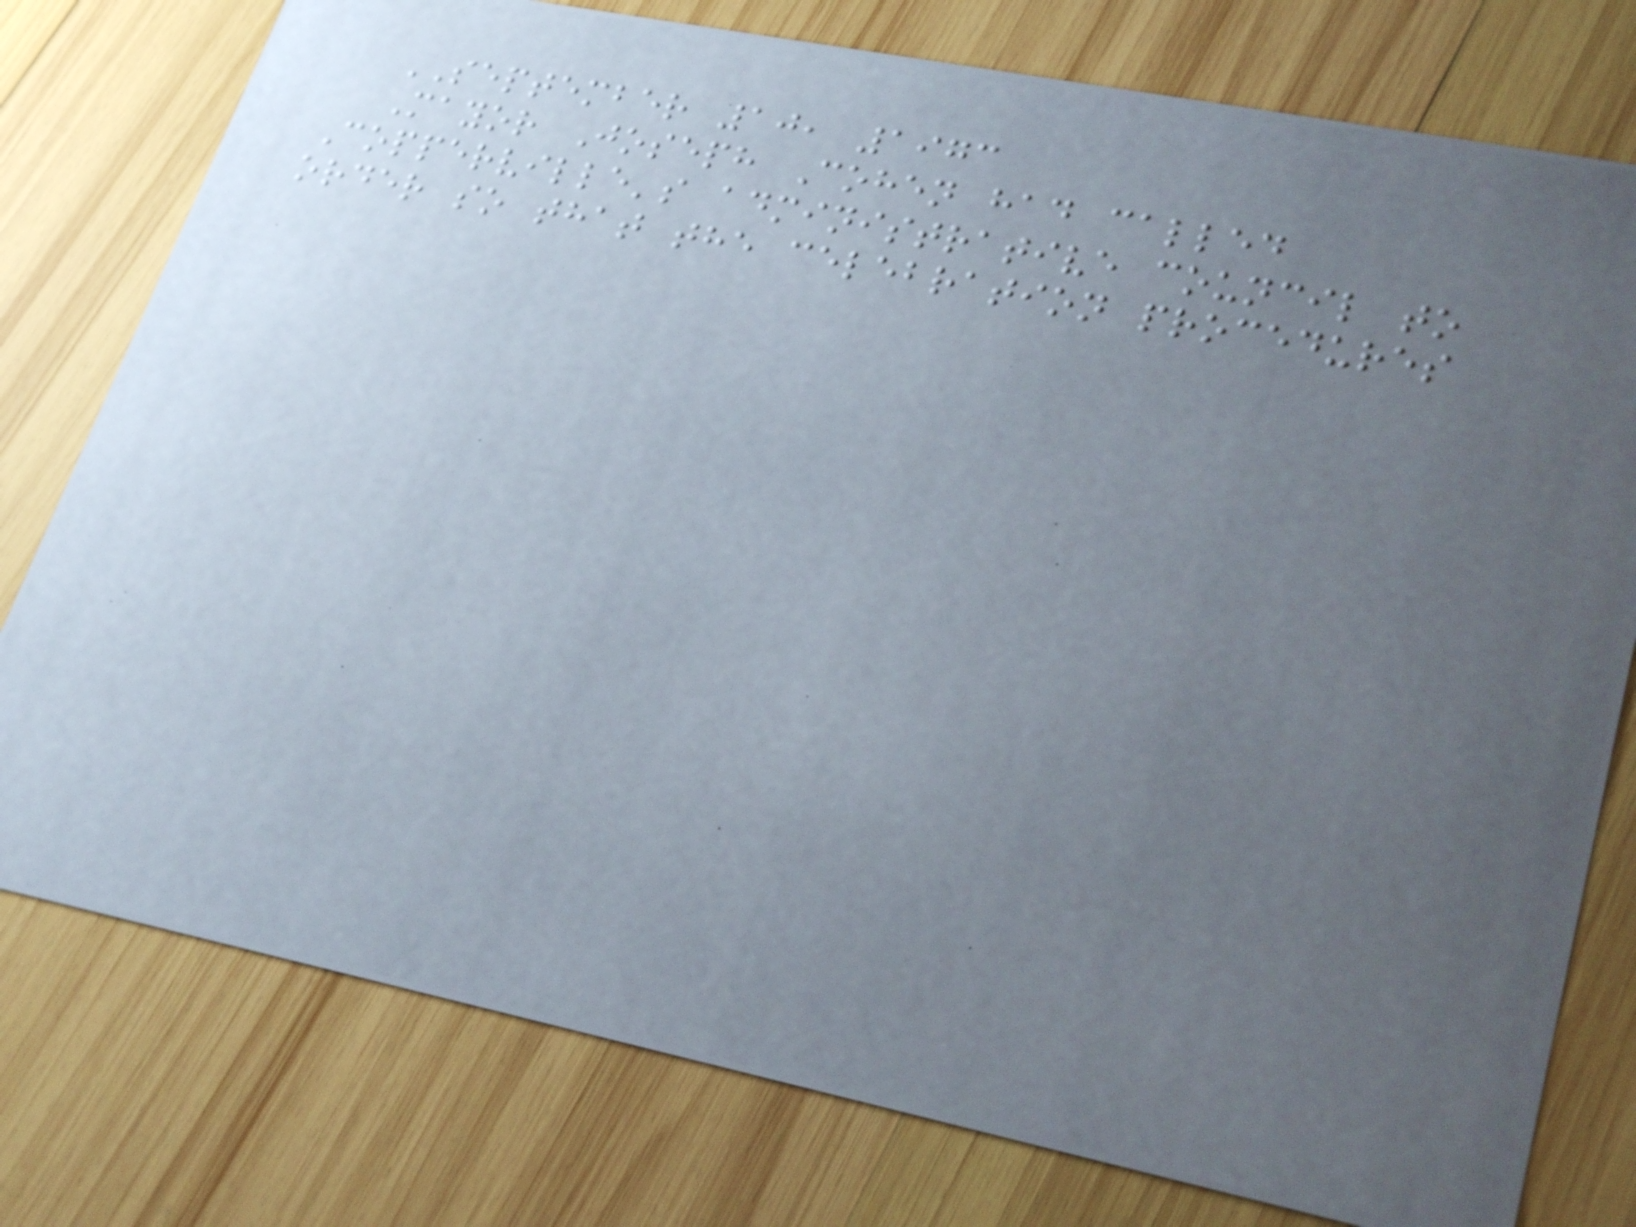SEPTEMBER 10, 1973
Mayor Joseph Cohen had called
Copperville's administrative council to
order so that the celebration procedures
